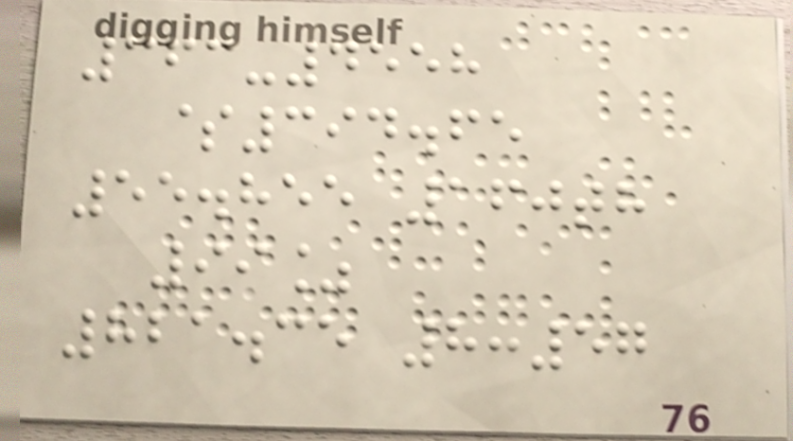363-4558
$394.65
55.855 160th
99%
821.35 8:57
